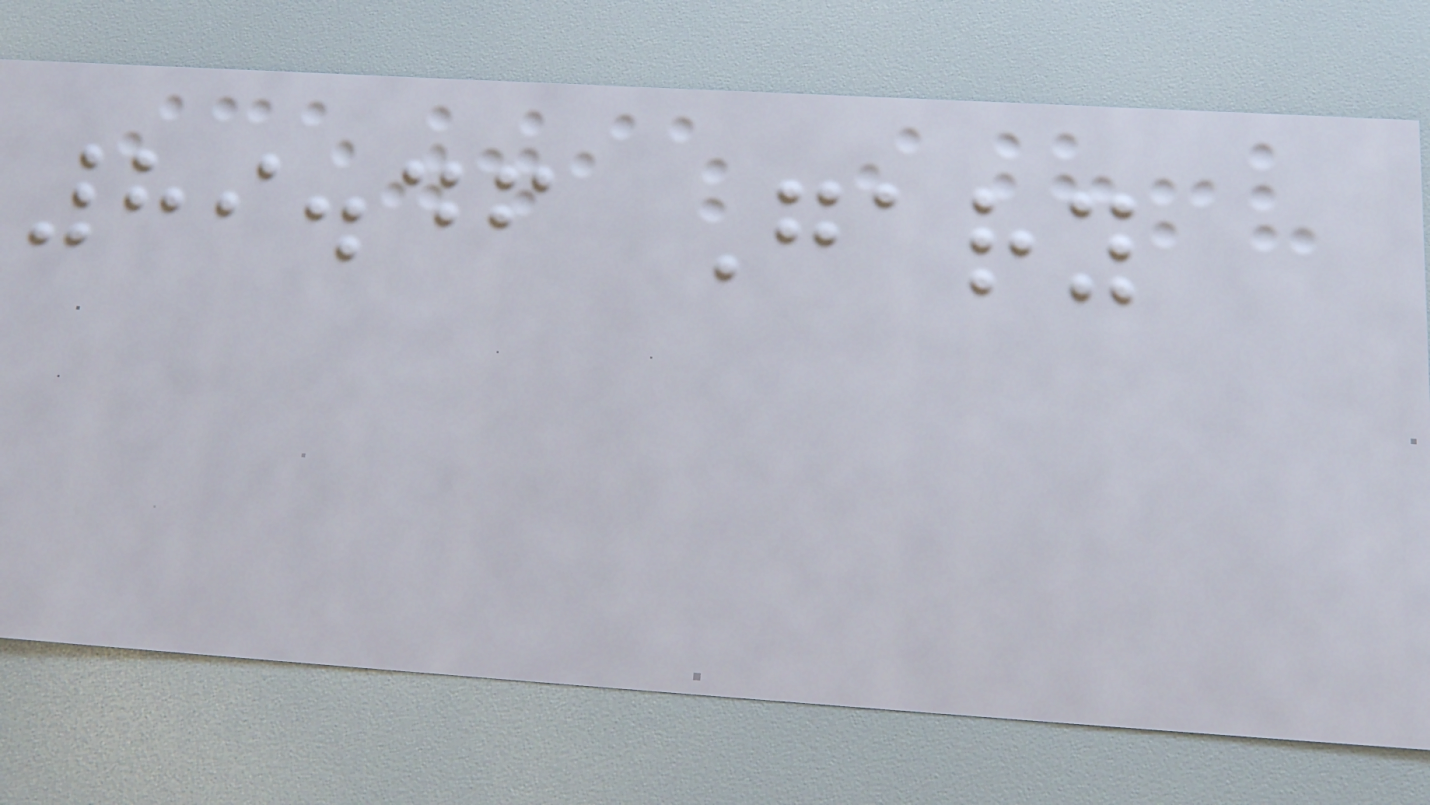89.46 Gary
